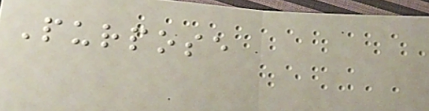Purpose
